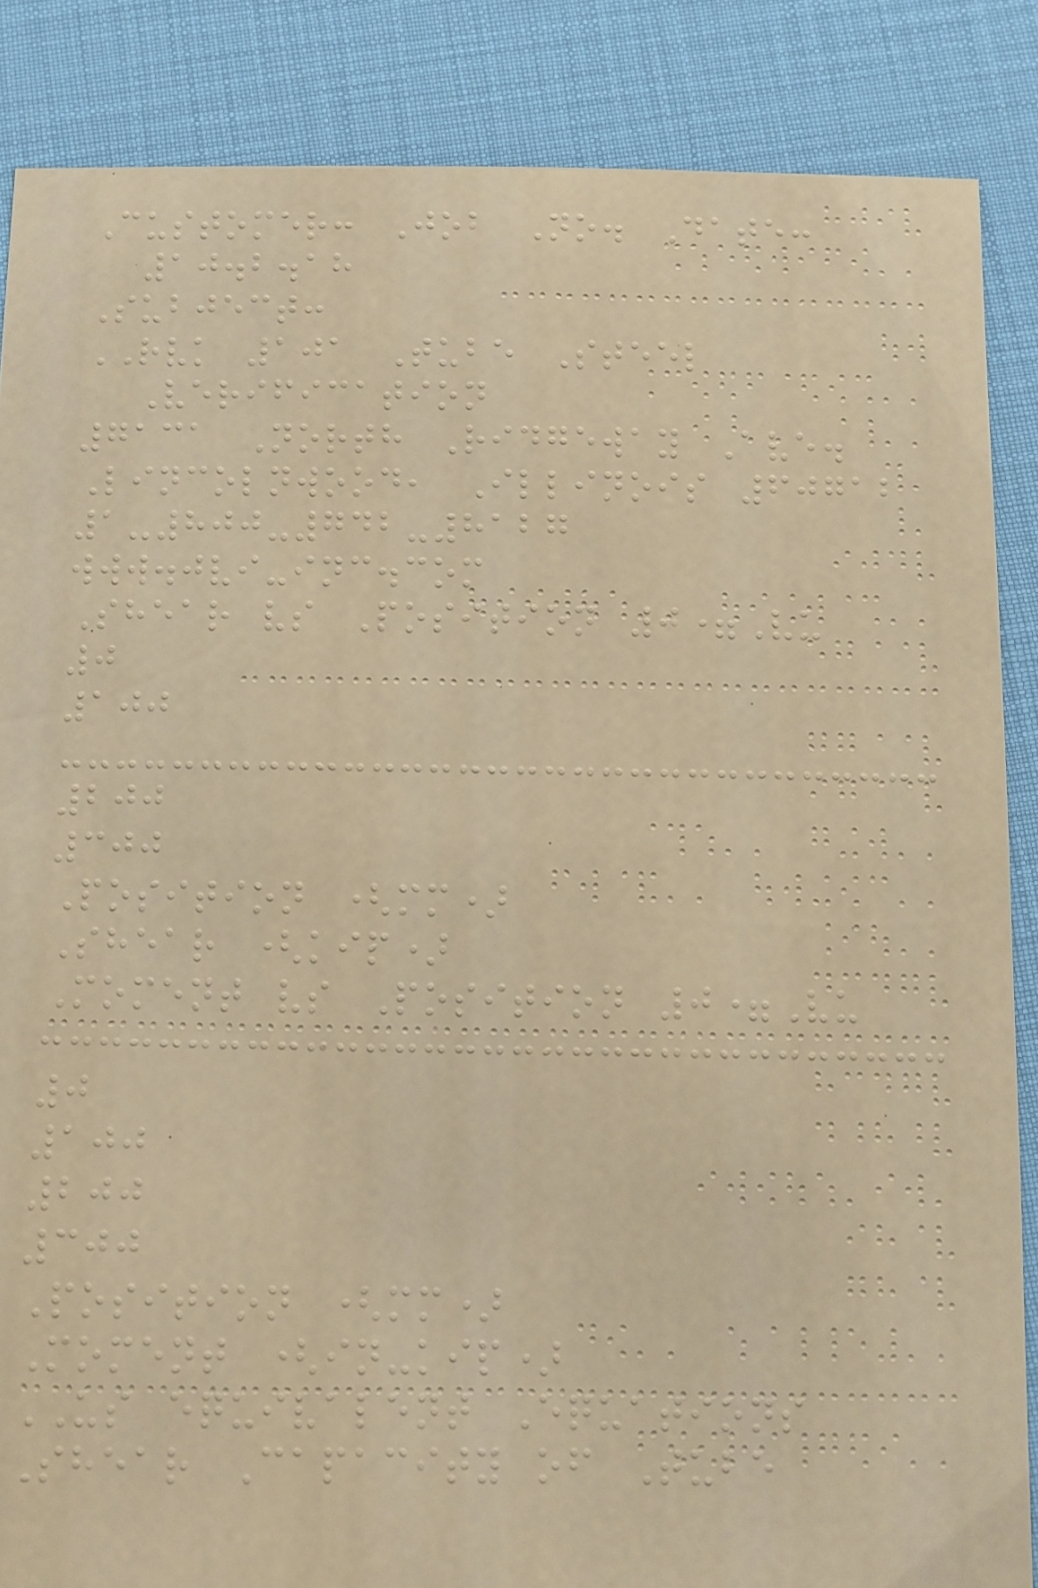Customer: Job No. Date:
10.2.18
Subject:
RVK 101 Tube Steel
Verification
7131 North Ridgeway Ave.
Lincolnwood, Illinois 60712
1-800-742-8127
www.jvi-inc.com
Shear vs Position 0=Vu
0
100
200
300
Position (mm)
Shear (kip)
Moment vs Position 0=Vu
0
100
200
300
Position (mm)
Moment (in-kip)
US equivalent Equations
Shear Capacity of Tube
